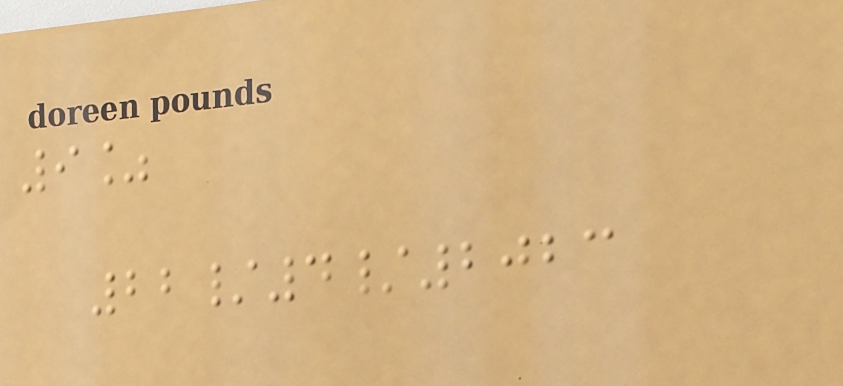9%
22/4/2023
